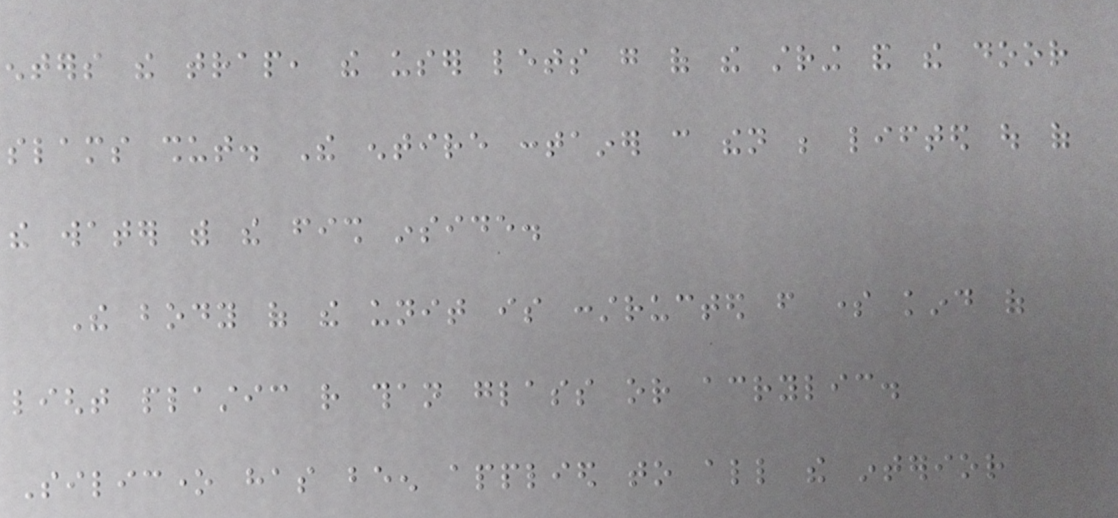enters the trap, the user lets go of the string and the door
slams shut. The entire container can then be lifted out of
the water with the fish inside.
The body of the unit is constructed from some kind of
light plastic rather than glass or acrylic.
Silicone has been applied to all the interior
